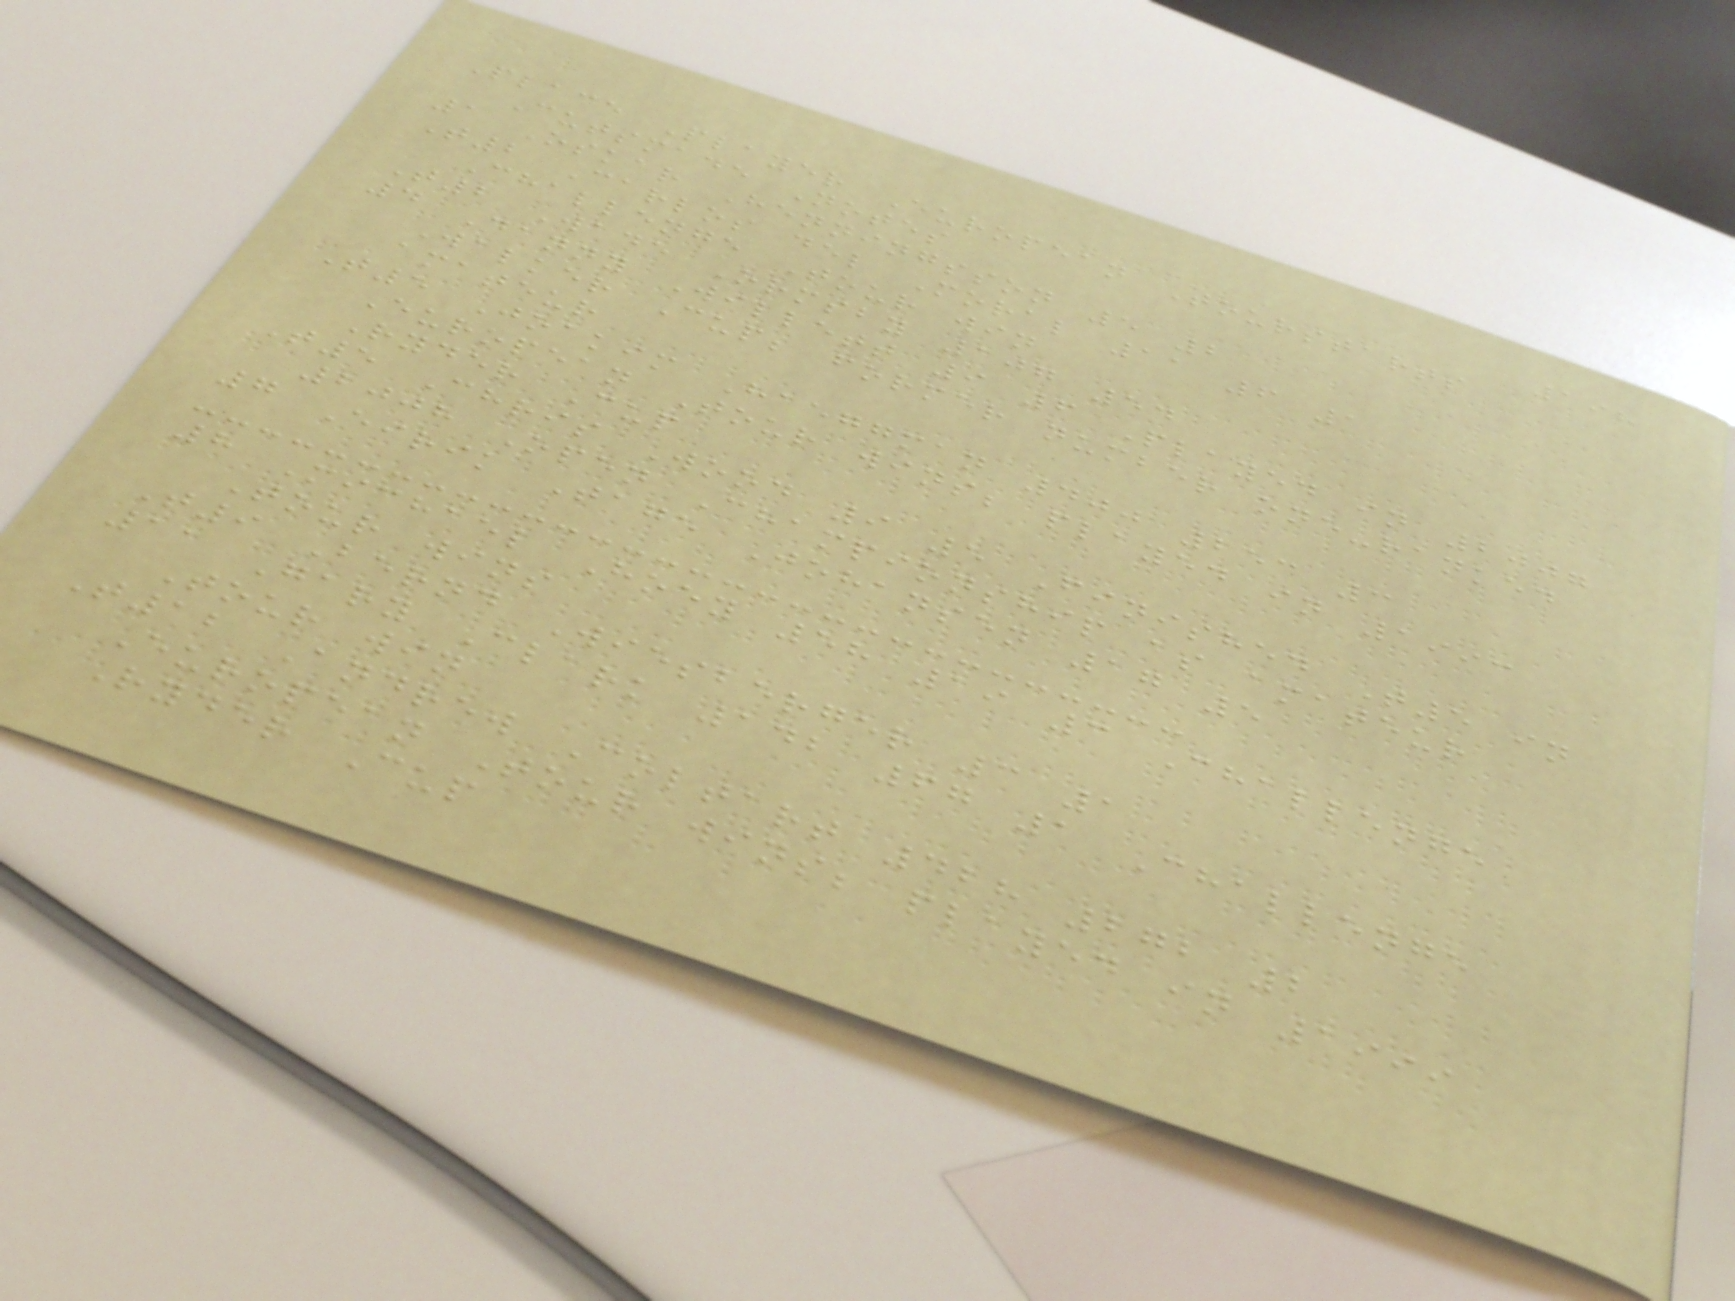198
Place Player European Tourstarts
Cutsmade Notes
1 Oskar Henningsson 5 2
T2 Carlos del Moral 11 6 1
Challenge Tour win
T2 Wade Ormsby 107 54
4 Danny Willett 9 6 Played in 2007
Walker Cup; former number one-ranked
amateur
T5 Joakim Haeggman 400 253 3
European Tour wins; played in 1993
Ryder Cup
T5 Chris Wood 9 5 Finished T5 in
2008 Open Championship as amateur
7 Eirik Tage Johansen 17 5
8 Michael Hoey 58 19 3 Challenge
Tour wins
T9 Bernd Wiesberger 3 1
11 Gary Clark 142 67 1 Challenge
Tour win
T12 Andrew Coltart 428 272 2
European Tour wins; played in 1999
Ryder Cup
